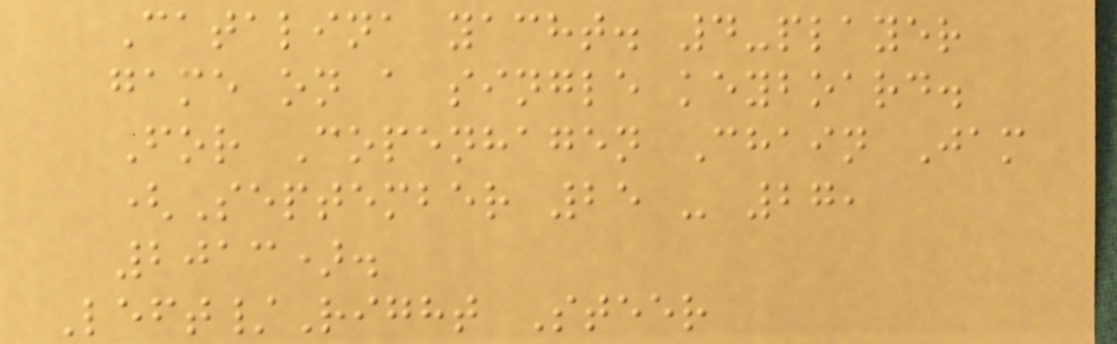Catalina yacht. 4-player
game on a single keyboard.
For Copenhagen Chain Jam
(September 25 - 27,
2013).
Left/Right Steer
